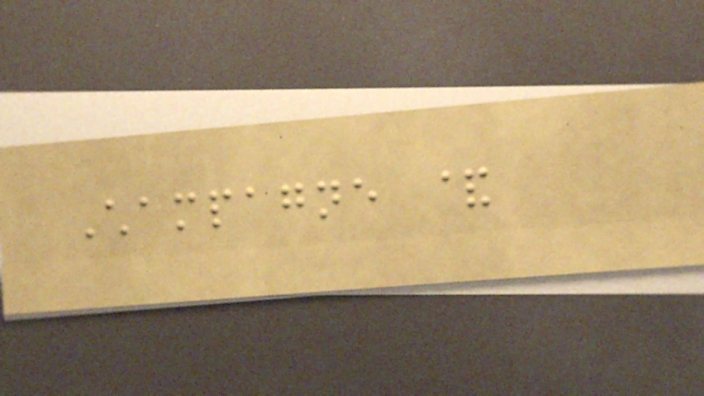Champagne &
